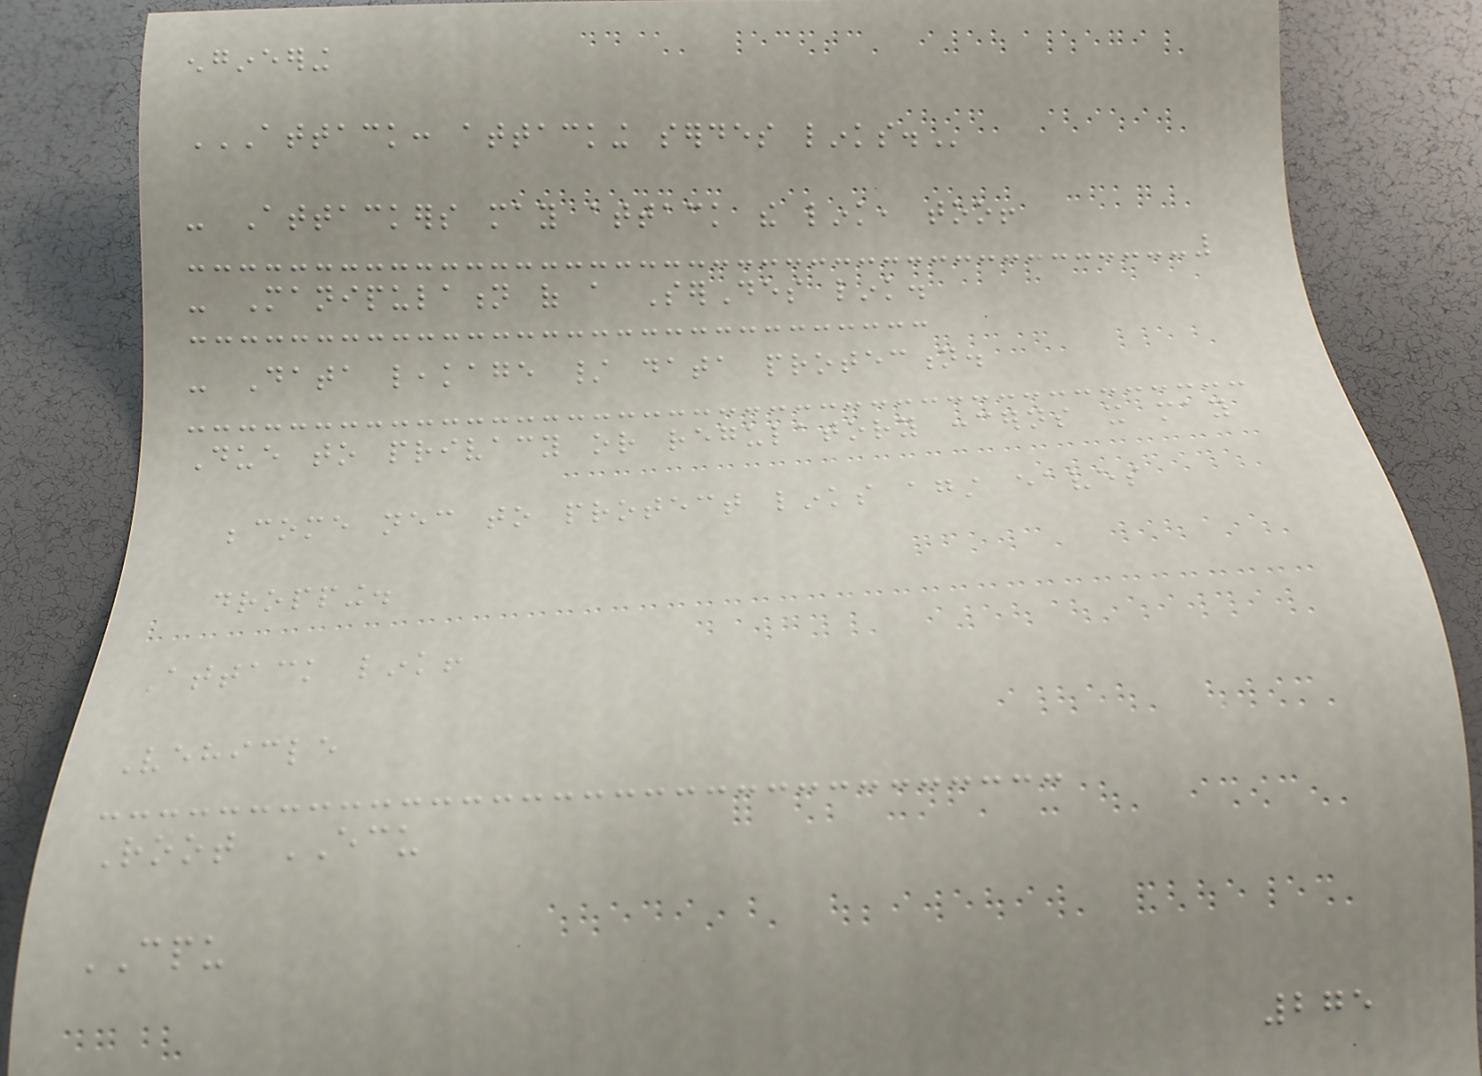engineering
ATTACK: ATTACKING SERDES LINKS.
- Attackers may attack the link, too!
- Manipulation of a SerDes link.
- Data leakage / data protection.
Due to privacy or regulatory concerns it may
become necessary to protect links against eaves
dropping.
Attack link!
Vehicle
Root ECU
CPU
275
